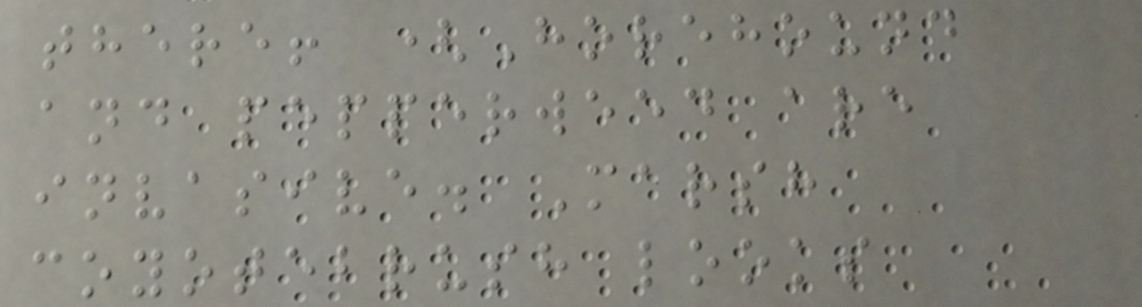there! (Horehound
and pepperweed are
invasive. Marsh
coyotebrush looks
